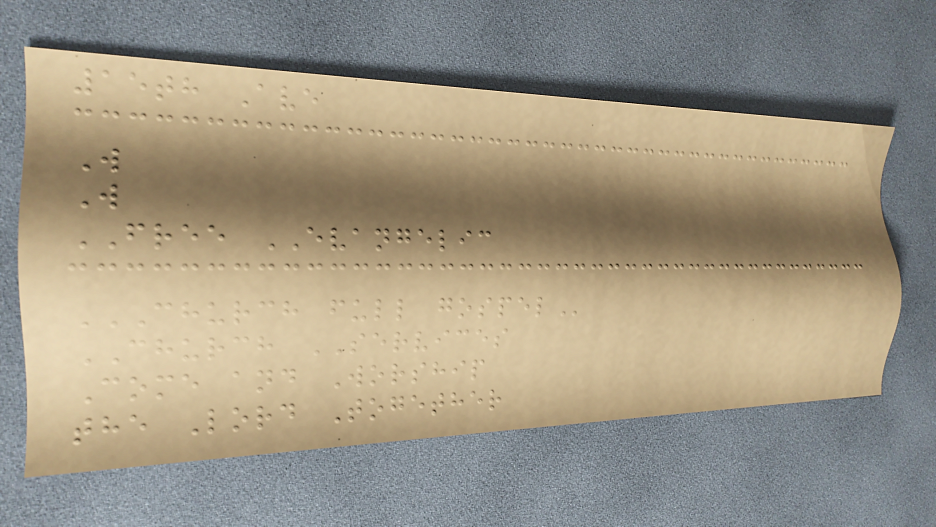15th Ave
W
W
FREE EVANGELIC
CHURCH FULL GOSPEL
CHURCH SERVICES
Come and Worship
the Lord Together
